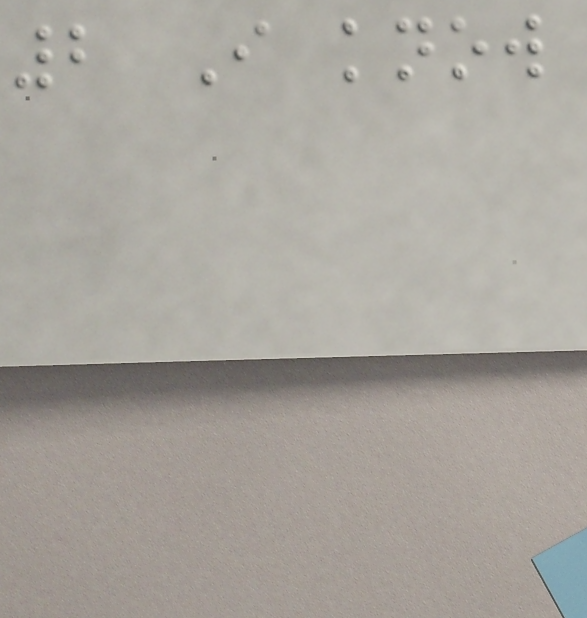2 I know
